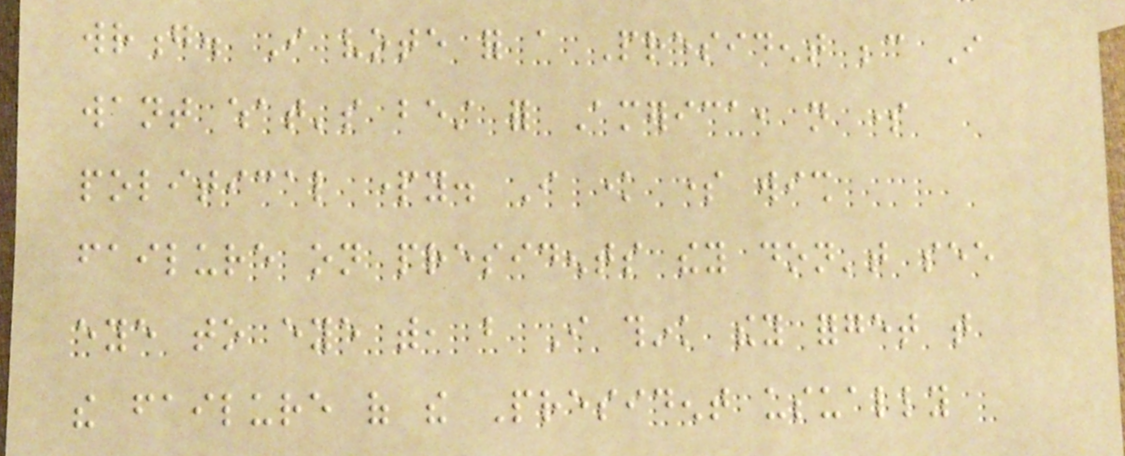wrong. I vote for a President because I
want what's best for America, not some
political party. I know some wish
failure on presidents they don't see
eye to eye with, but I think they forget that
the failure of the President usually
